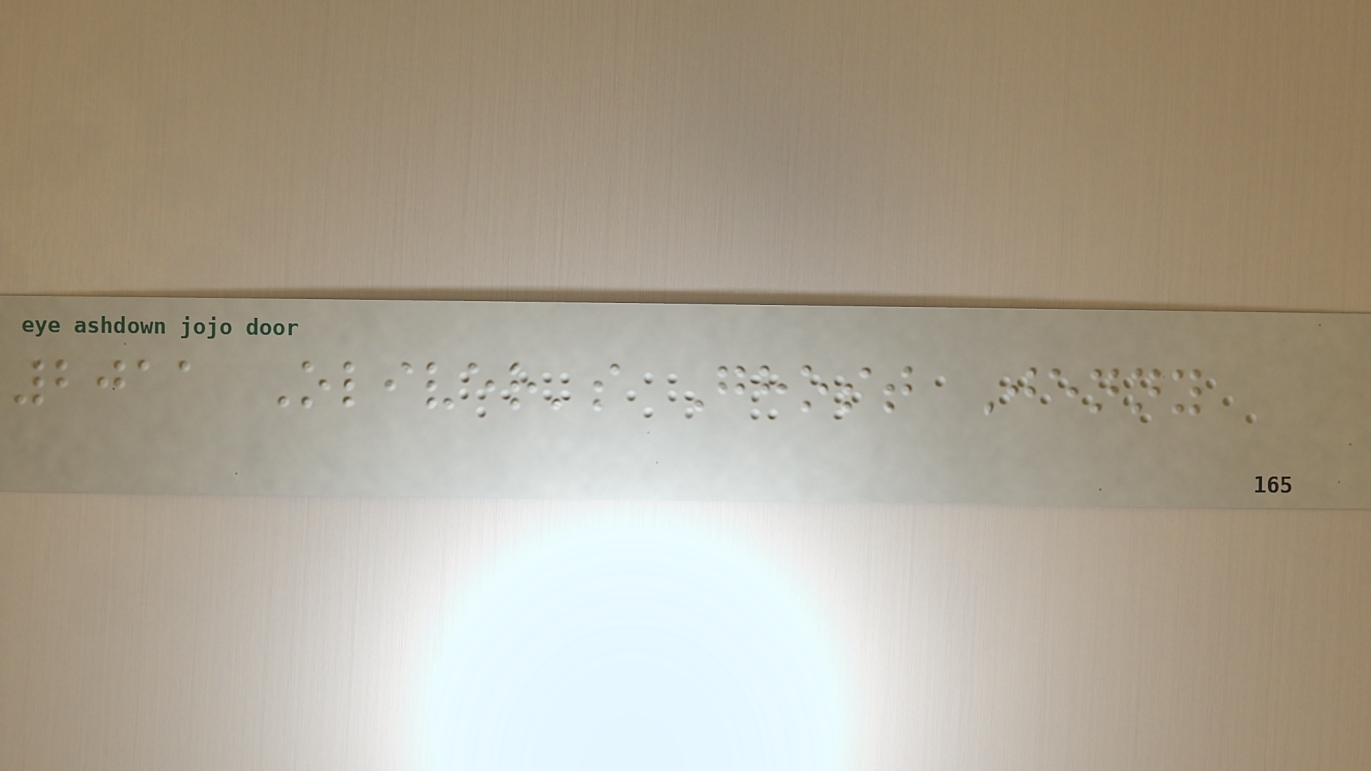2011 Oliver's Ghost Jenny
